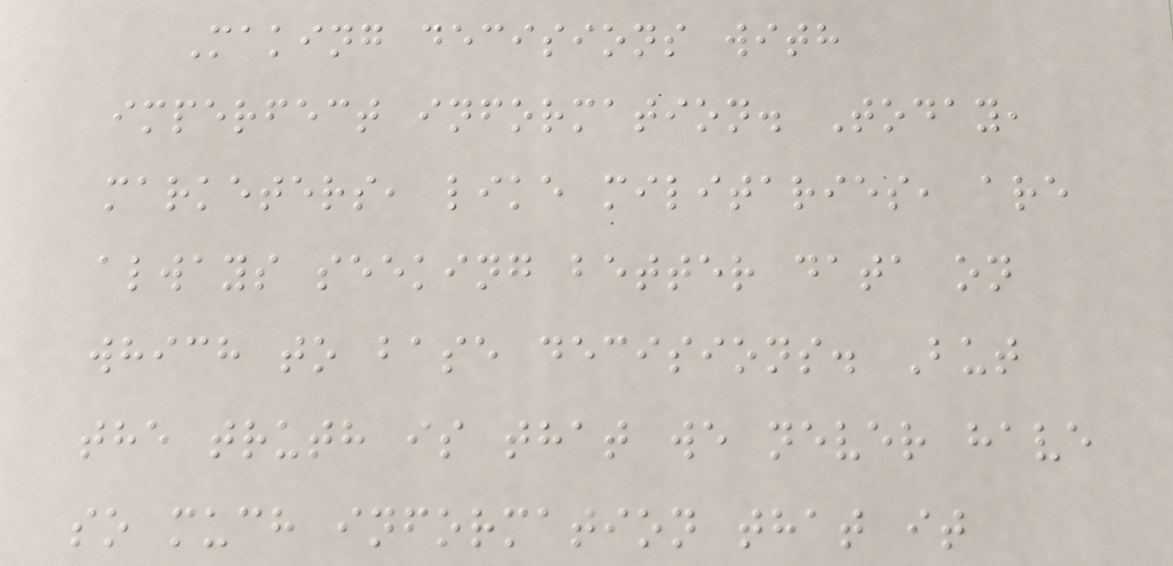Making decisions with
imperfect information. Today,
marketers, like militaries, are
always seeking better data on
which to base decisions. But
the truth is that we never have
so much information that it
